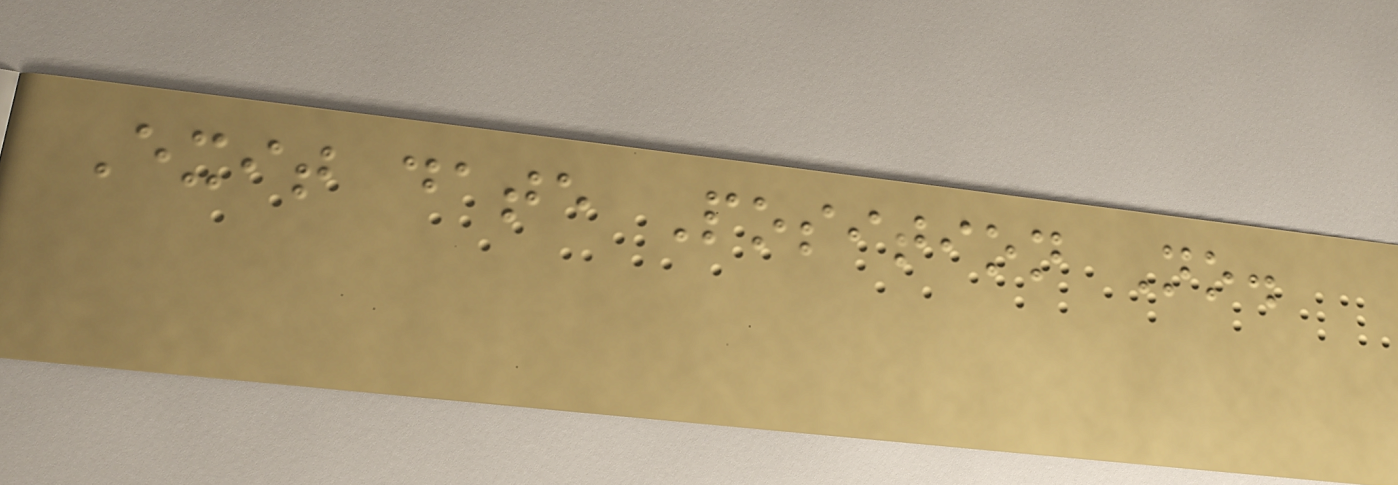Exit date Position No.
